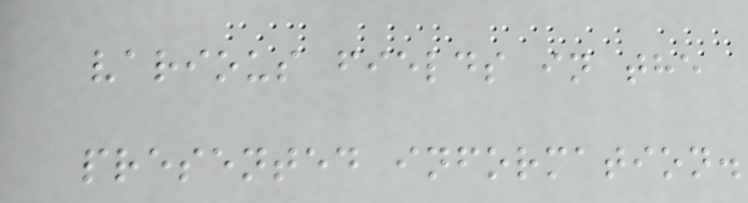various fields in the
presented information.
